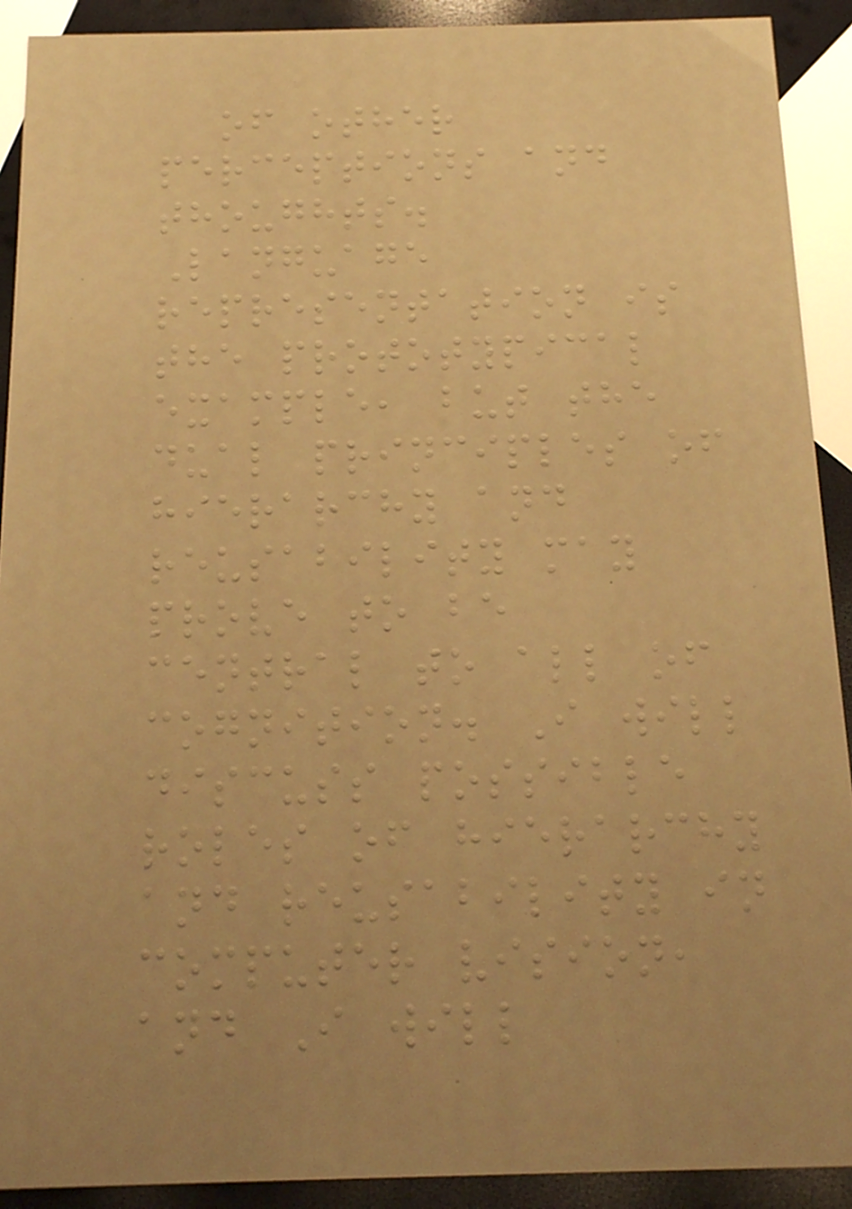of other
perceptions and
thoughts.
Language
representation is
the prototypical
example, but the
dual principles of
hierarchy and
reusability may
prove to be
central to all of
cognition. I will
discuss possible
roles of hierarchy
and reusability in
computer vision,
and I will
